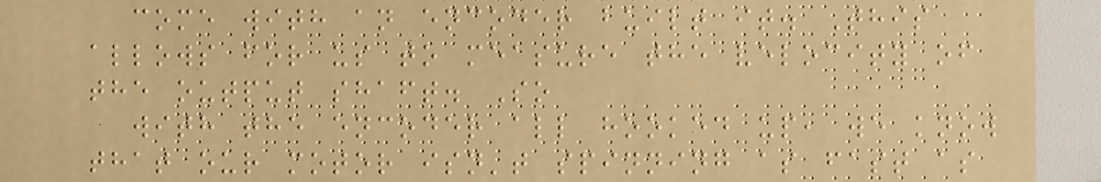come with an encoder built it. This
allows for us to measure the velocity of
the output shaft. So
with the encoder all hooked up, we know
that our motor isn't spinning as fast as
